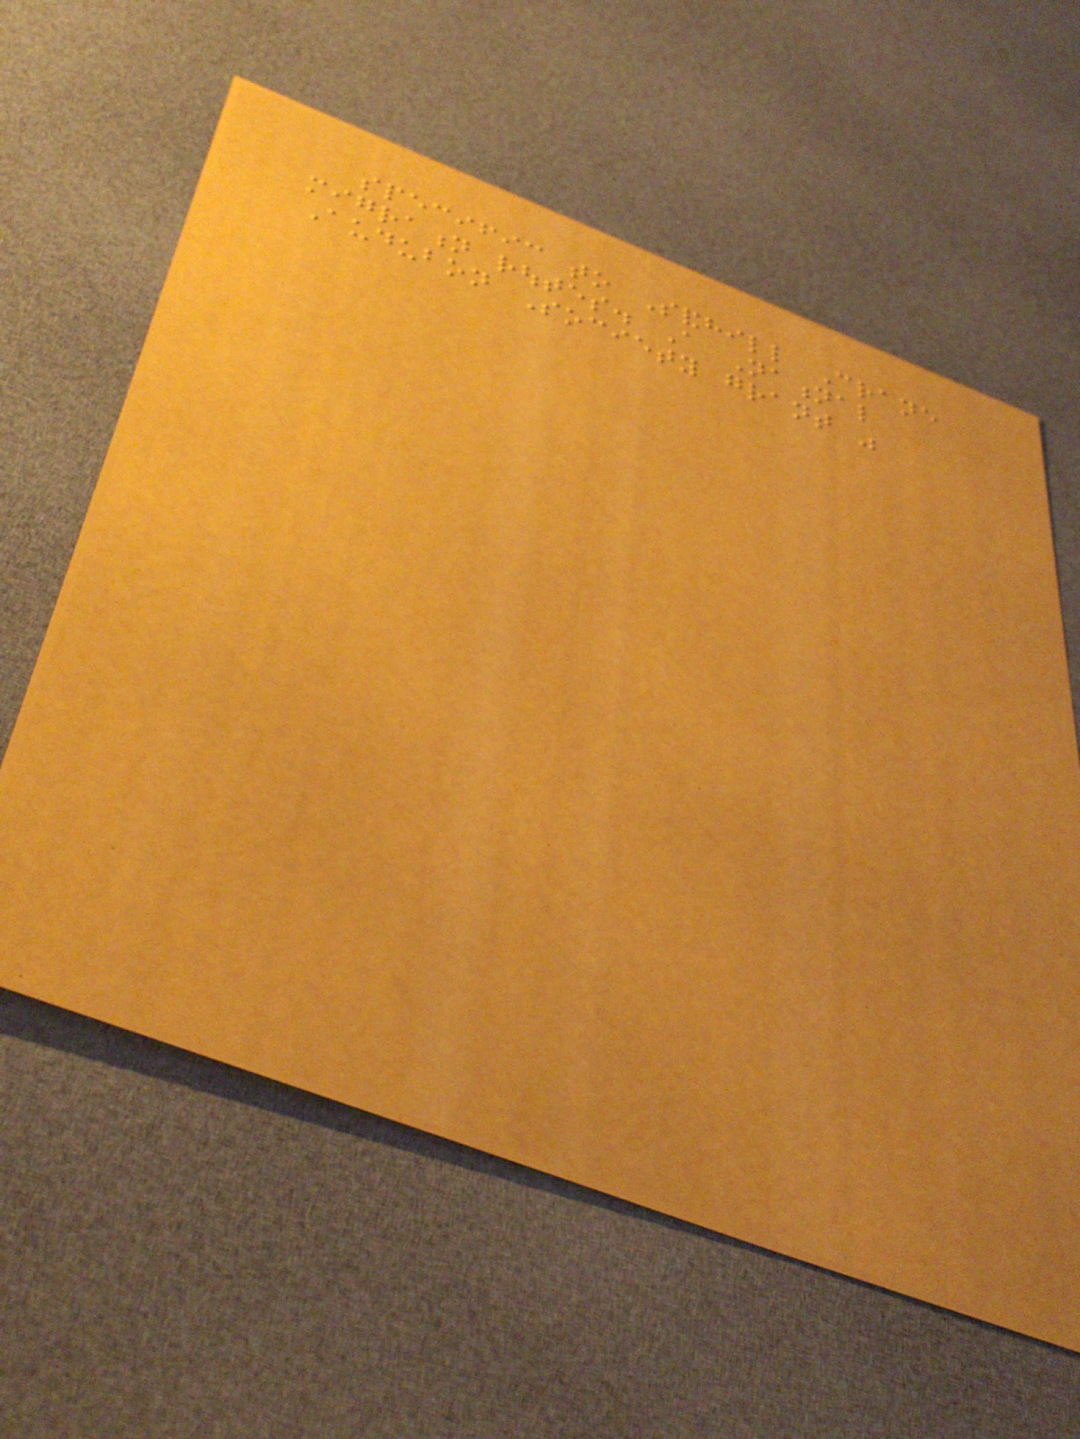specific to Sandhill Crane
migration routes. A National
Audubon Society grant was
